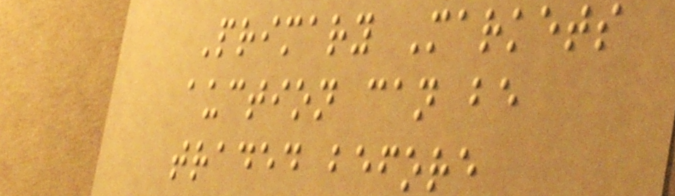Primary Markets
auction can be
traded before
